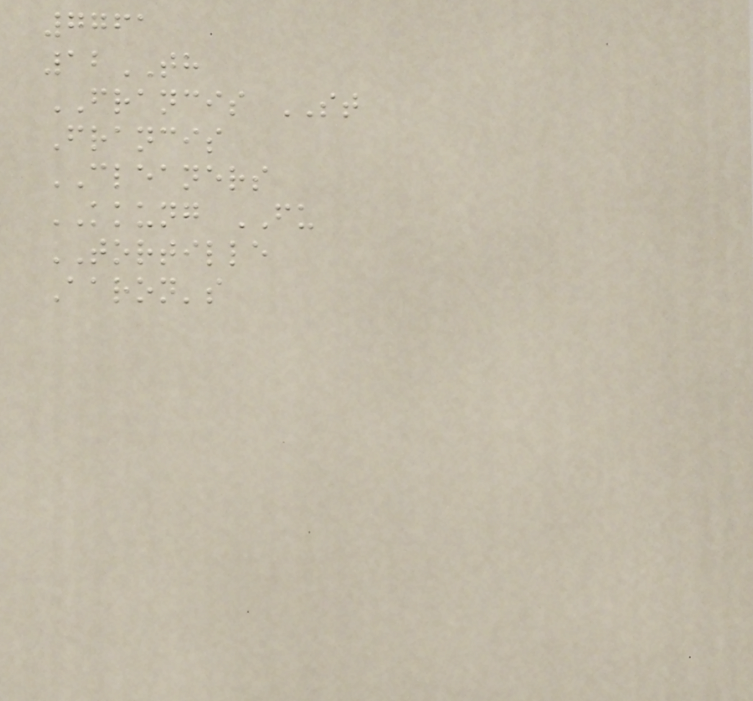7761
12TH
FRANCIS ST
Francis
CLEANERS
KKUNG FU
TORTILLE
Aaron's
